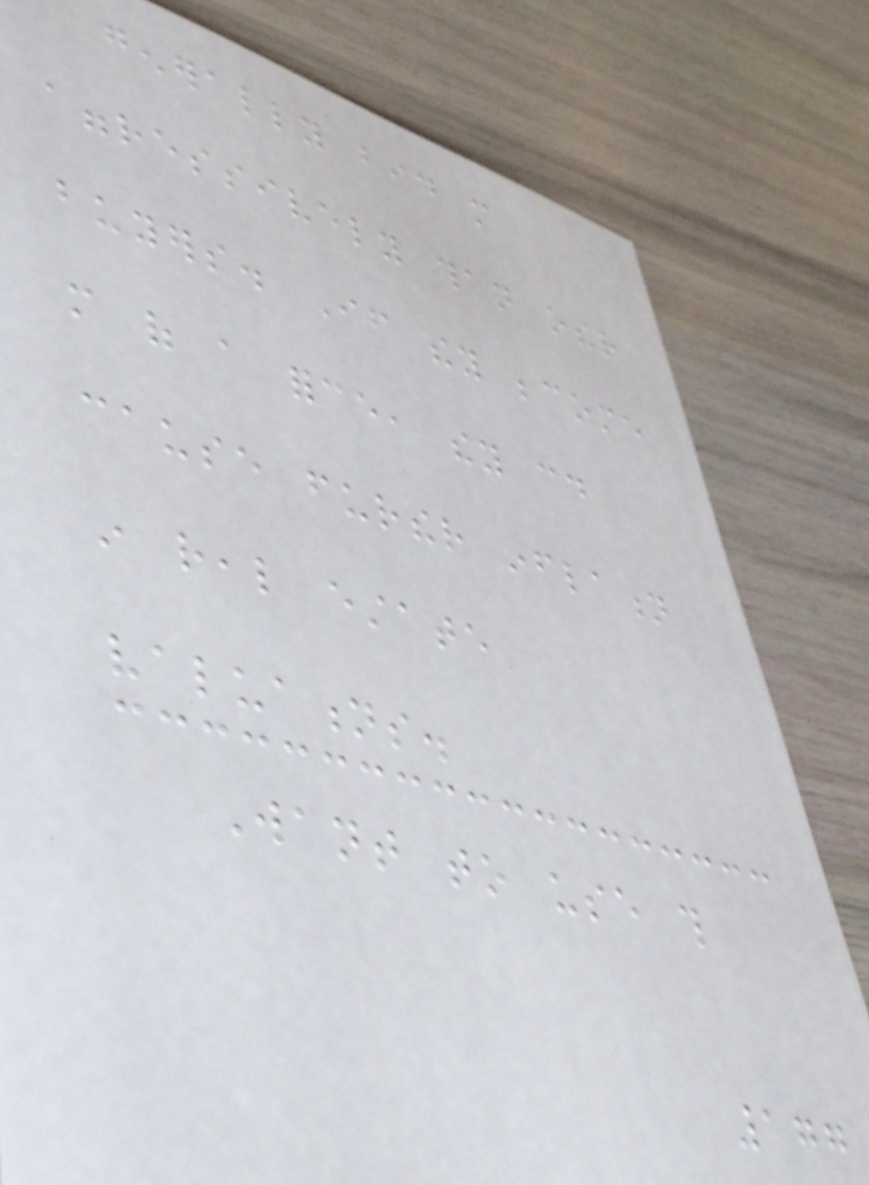generally bid more
aggressively than other
buyers. If they become
more of a force, they could
cause further inflation
in real estate
valuations.
Want to use this
177
